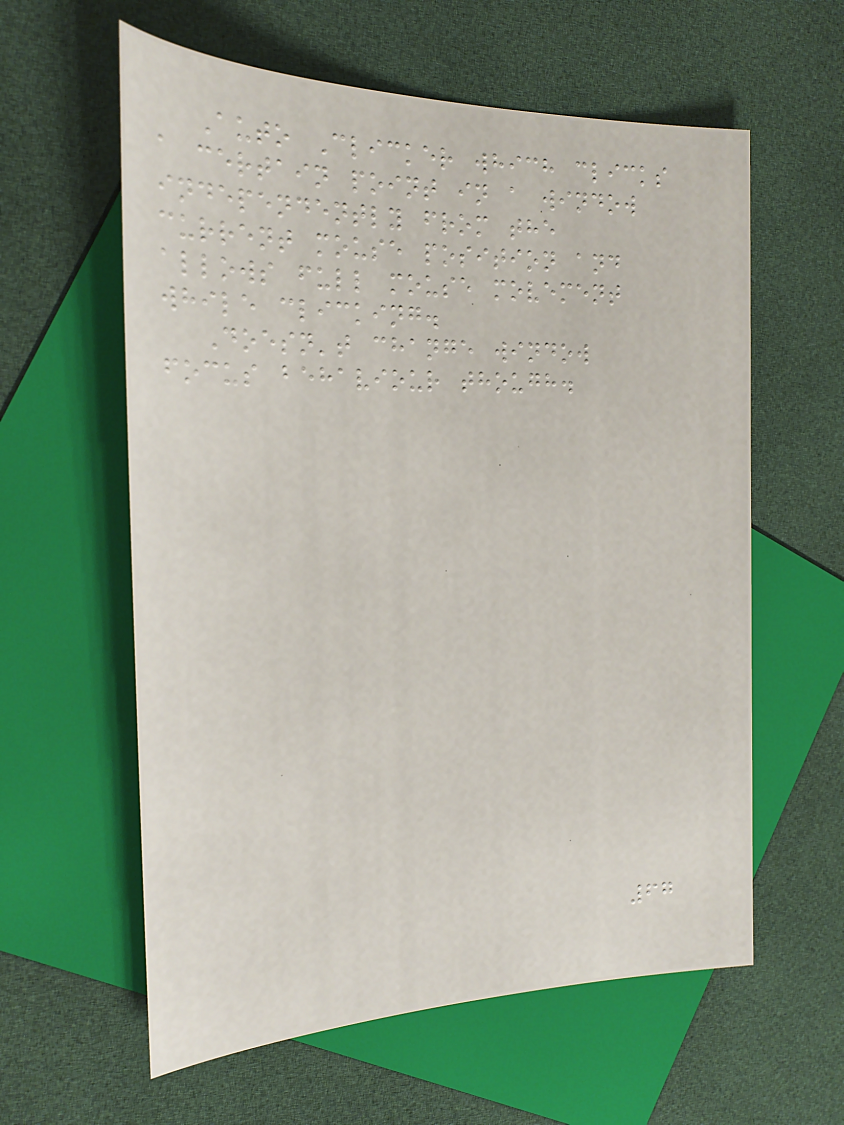Auto Clicker which clicks
a certain point in a window
independently from the
current mouse position and
allows full mouse movement
while clicking.
Doesn't change window
focus behaviour though.
67
